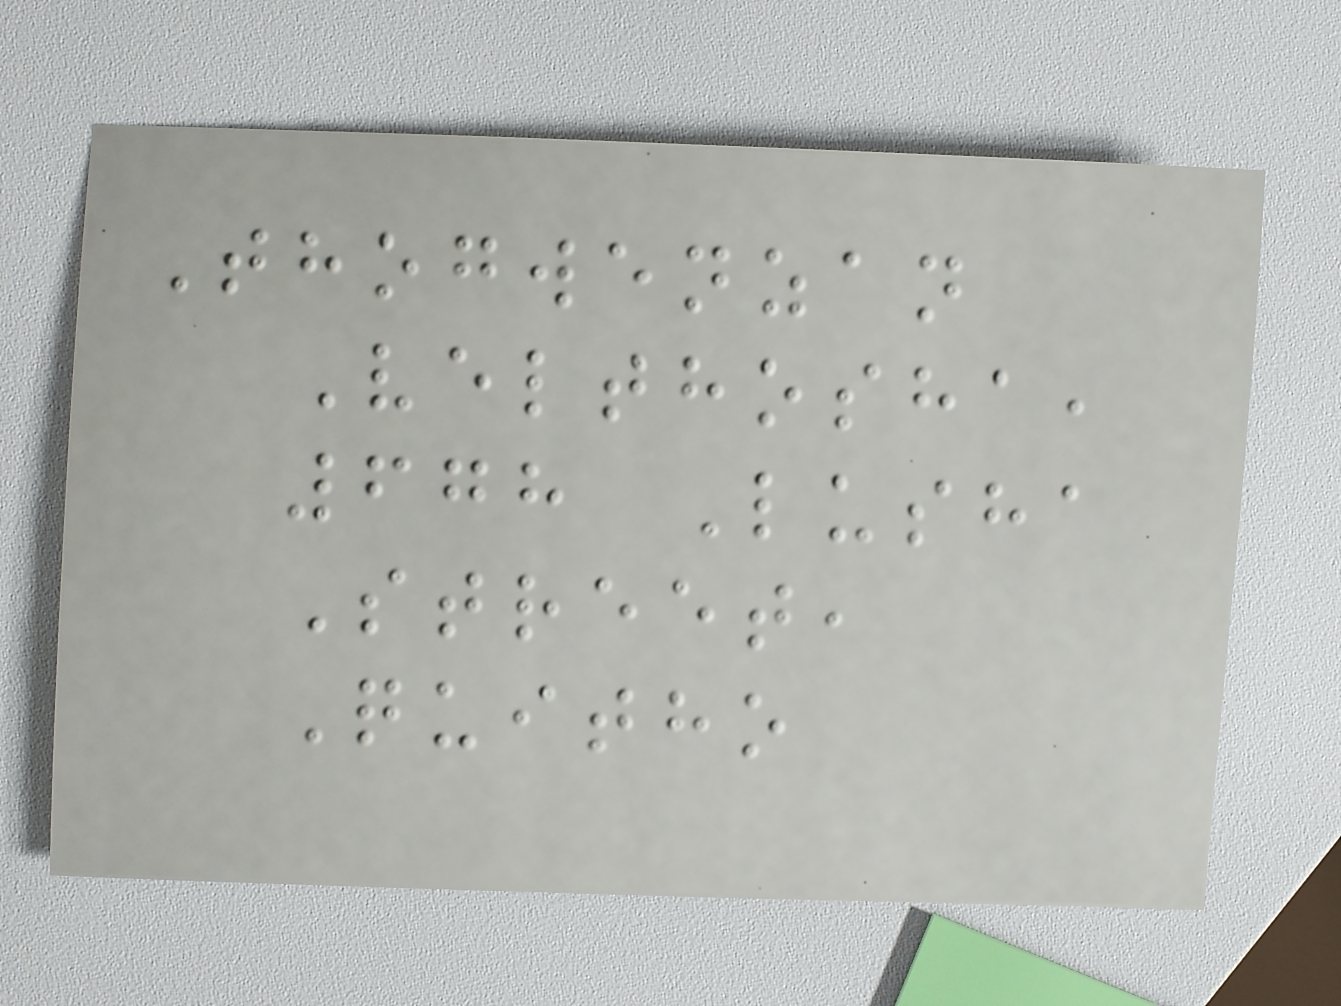Thogwenzan
Velthosha,
678 Lusha
Street,
Quitho
